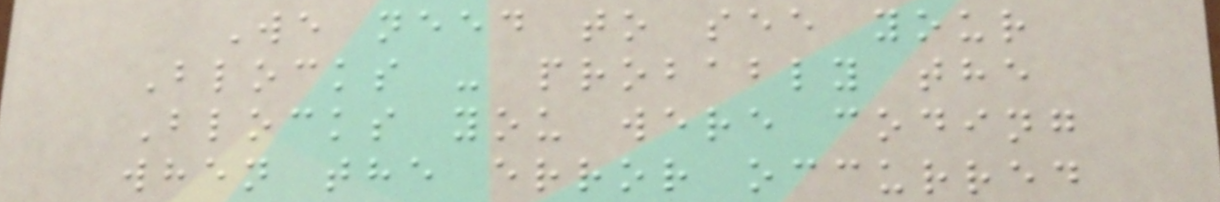We need to see your
Blocks - probably the
Blocks you were coding
when the error occurred
